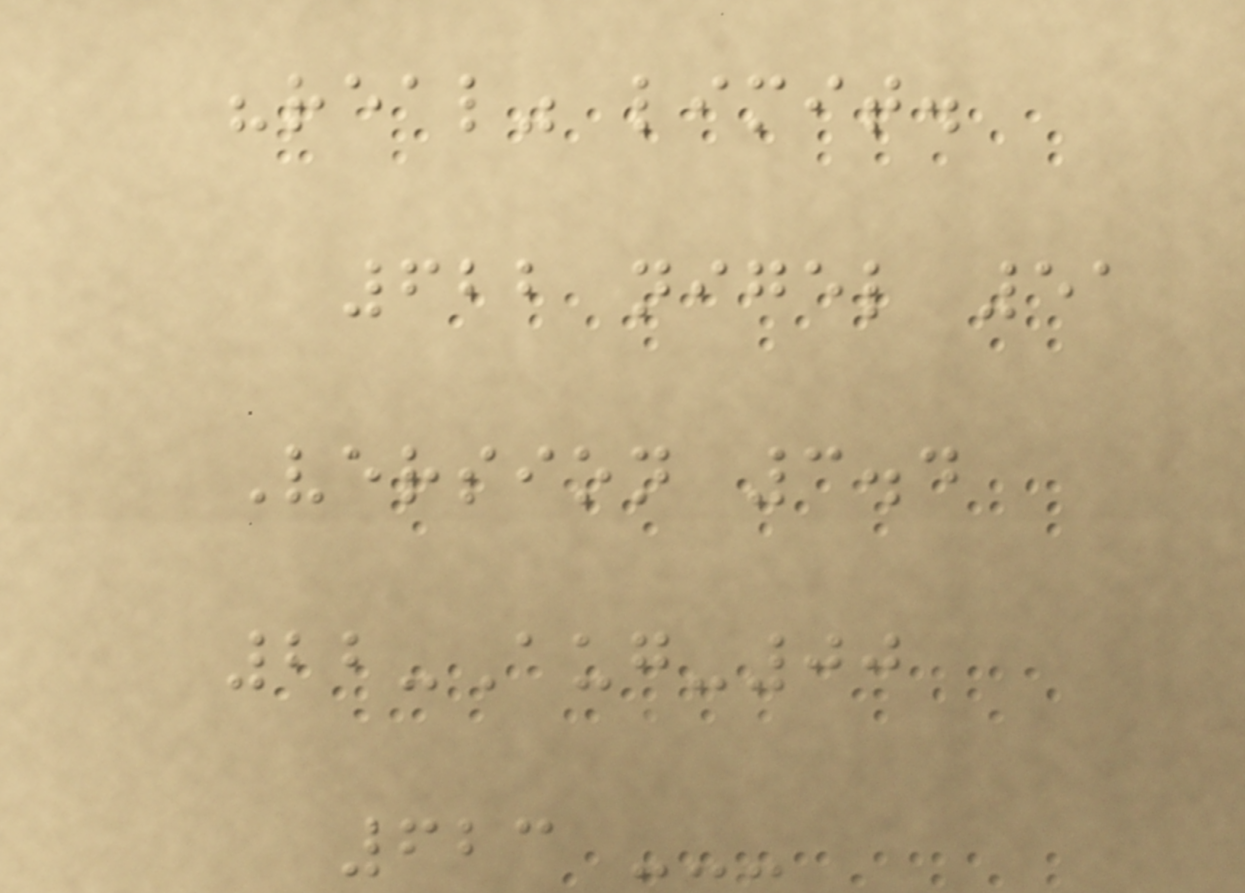"real" limit.
622 nigel 51
Version 3.4
22-Aug-00
623 ---
